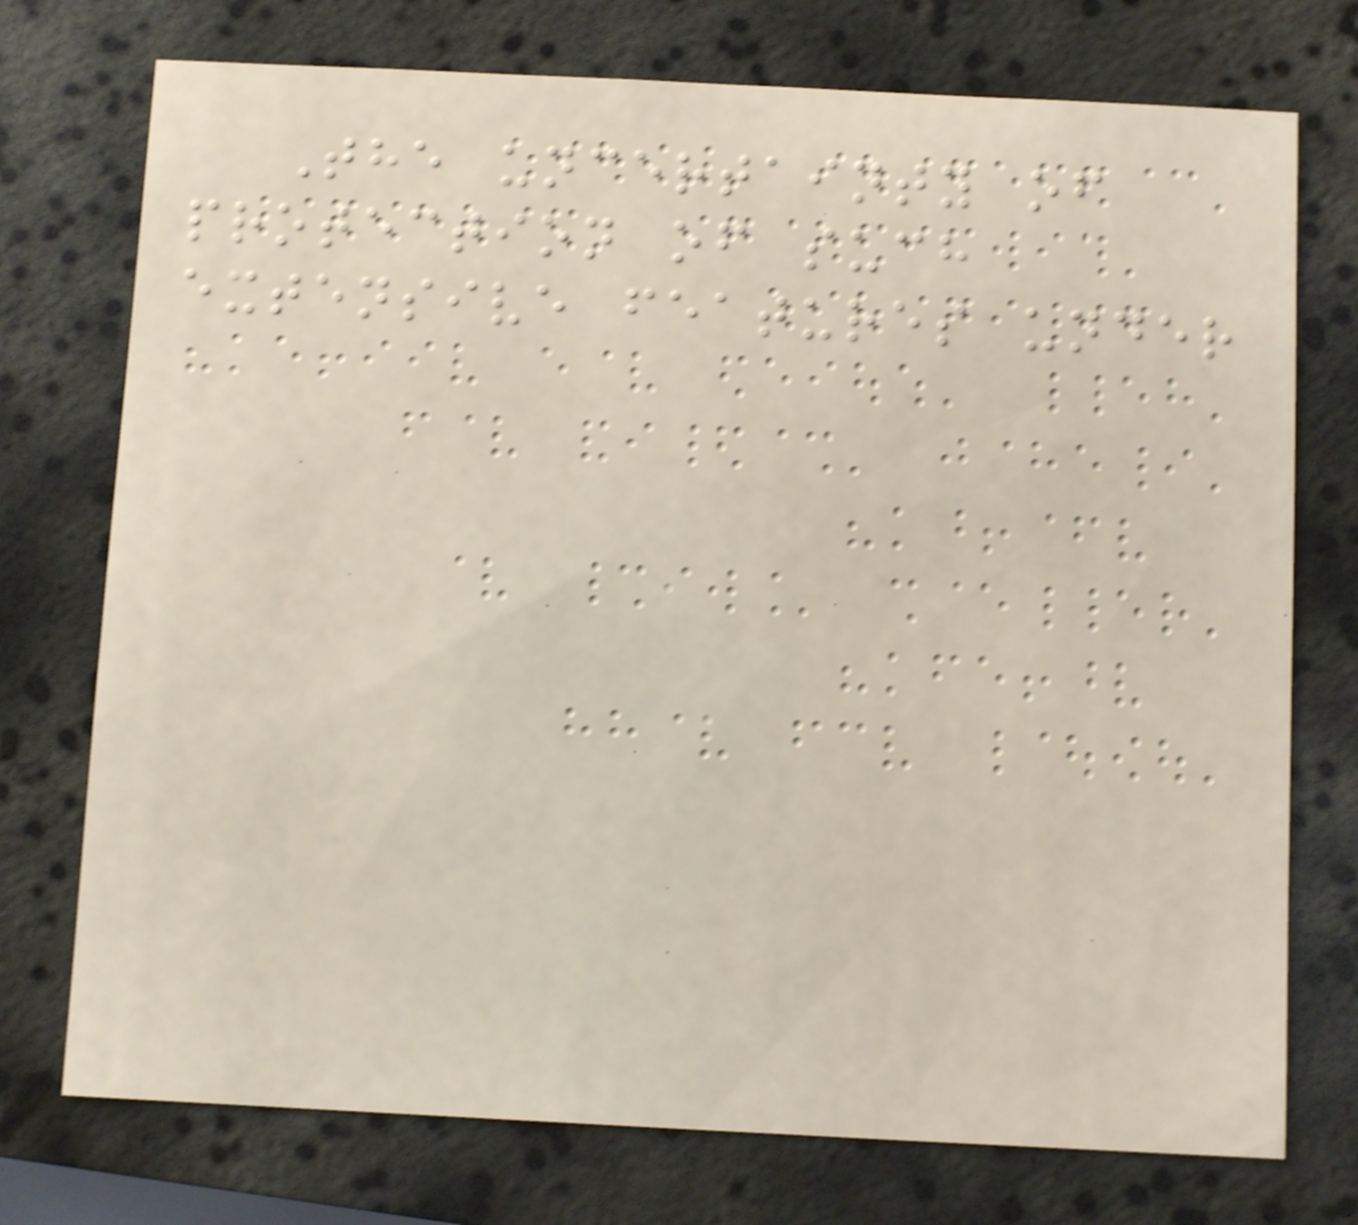The uncertainty of
protection of such
extensive features under
